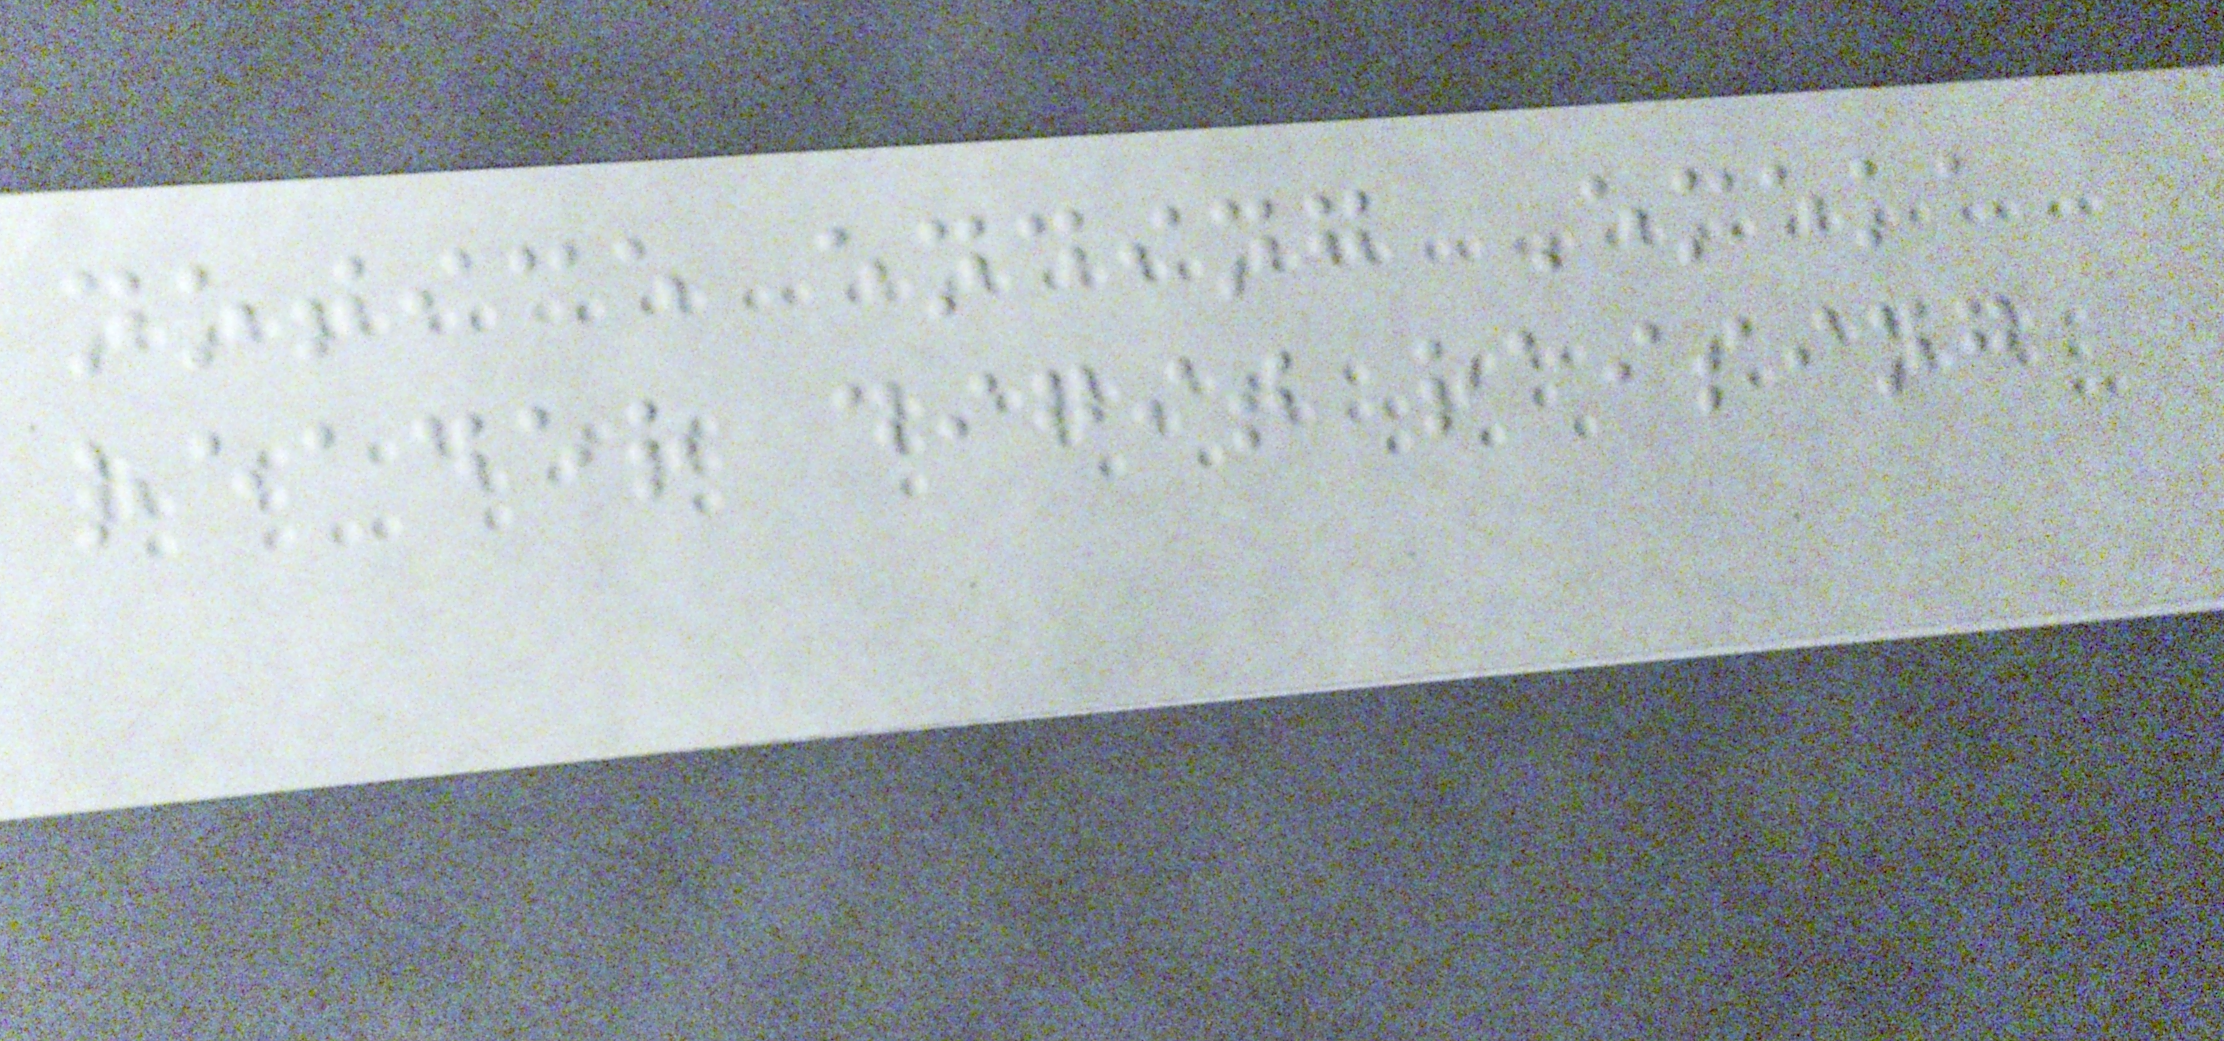notice ending Emeka
reader digit raising
